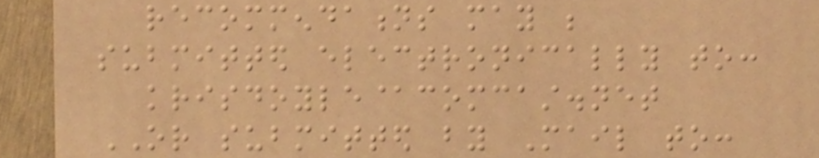recommendations may be
submitted electronically to:
krisdoyle@comcast.net
OR submitted by Mail to:
